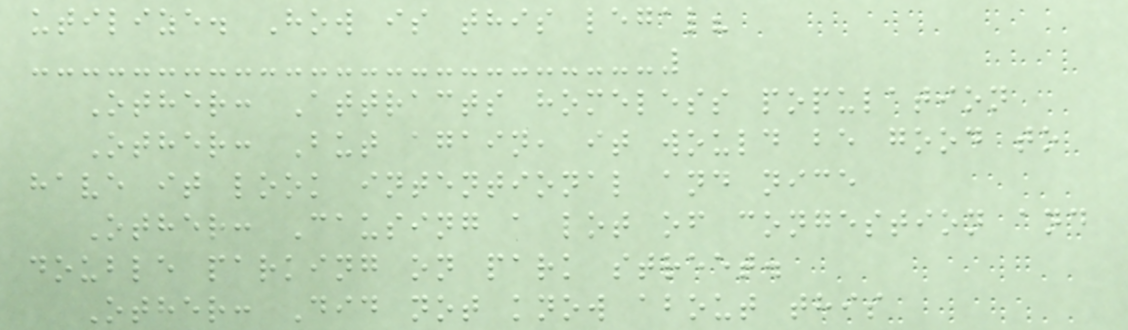utilize. How is this legal?
Other: Attracts homeless population
Other: But again, it would be good to
have it look intentional and nice
Other: Causing a lot of congestion and
double parking on park street.
Other: Did not know about this
